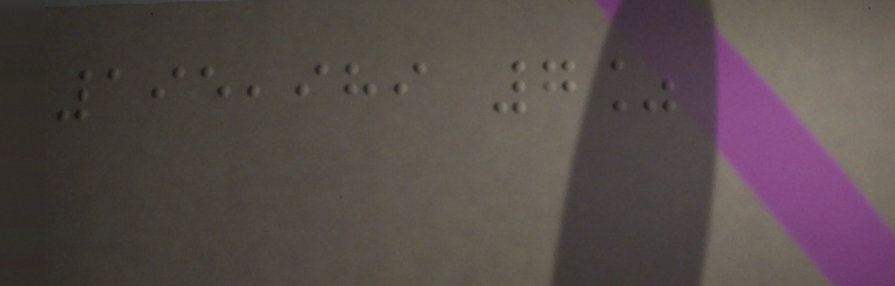195,989 7%
